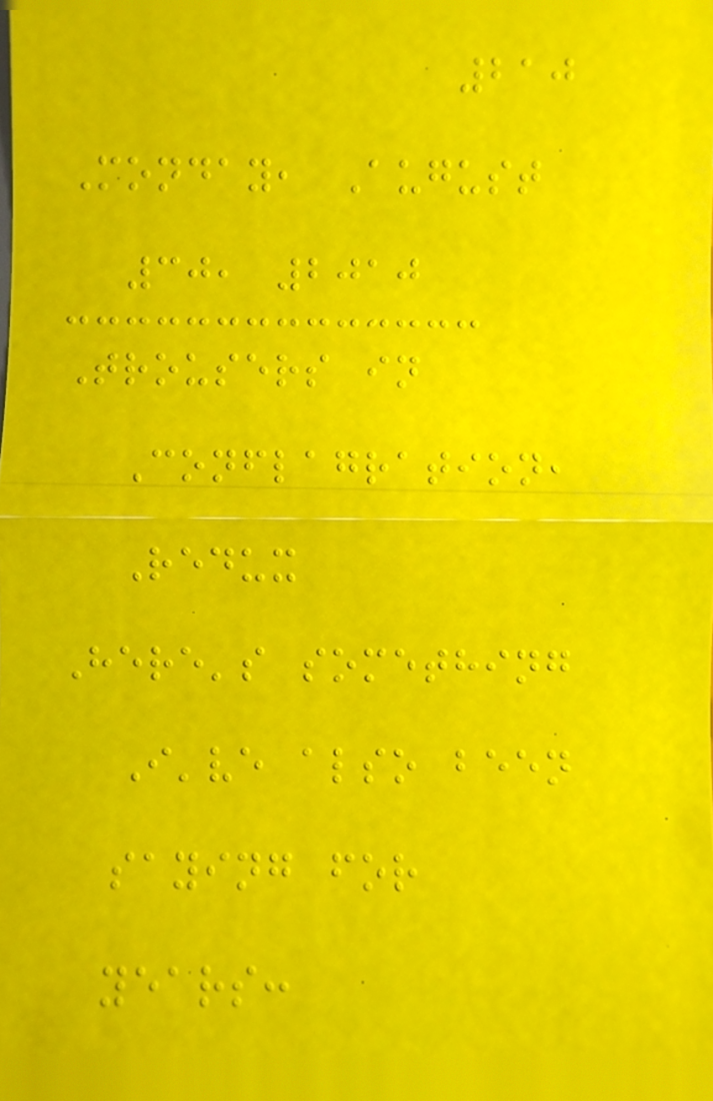210
Monday, August
30, 2010
Trousers in
Conflagration,
Redux
Here's something
I've also been
saying for
years:
